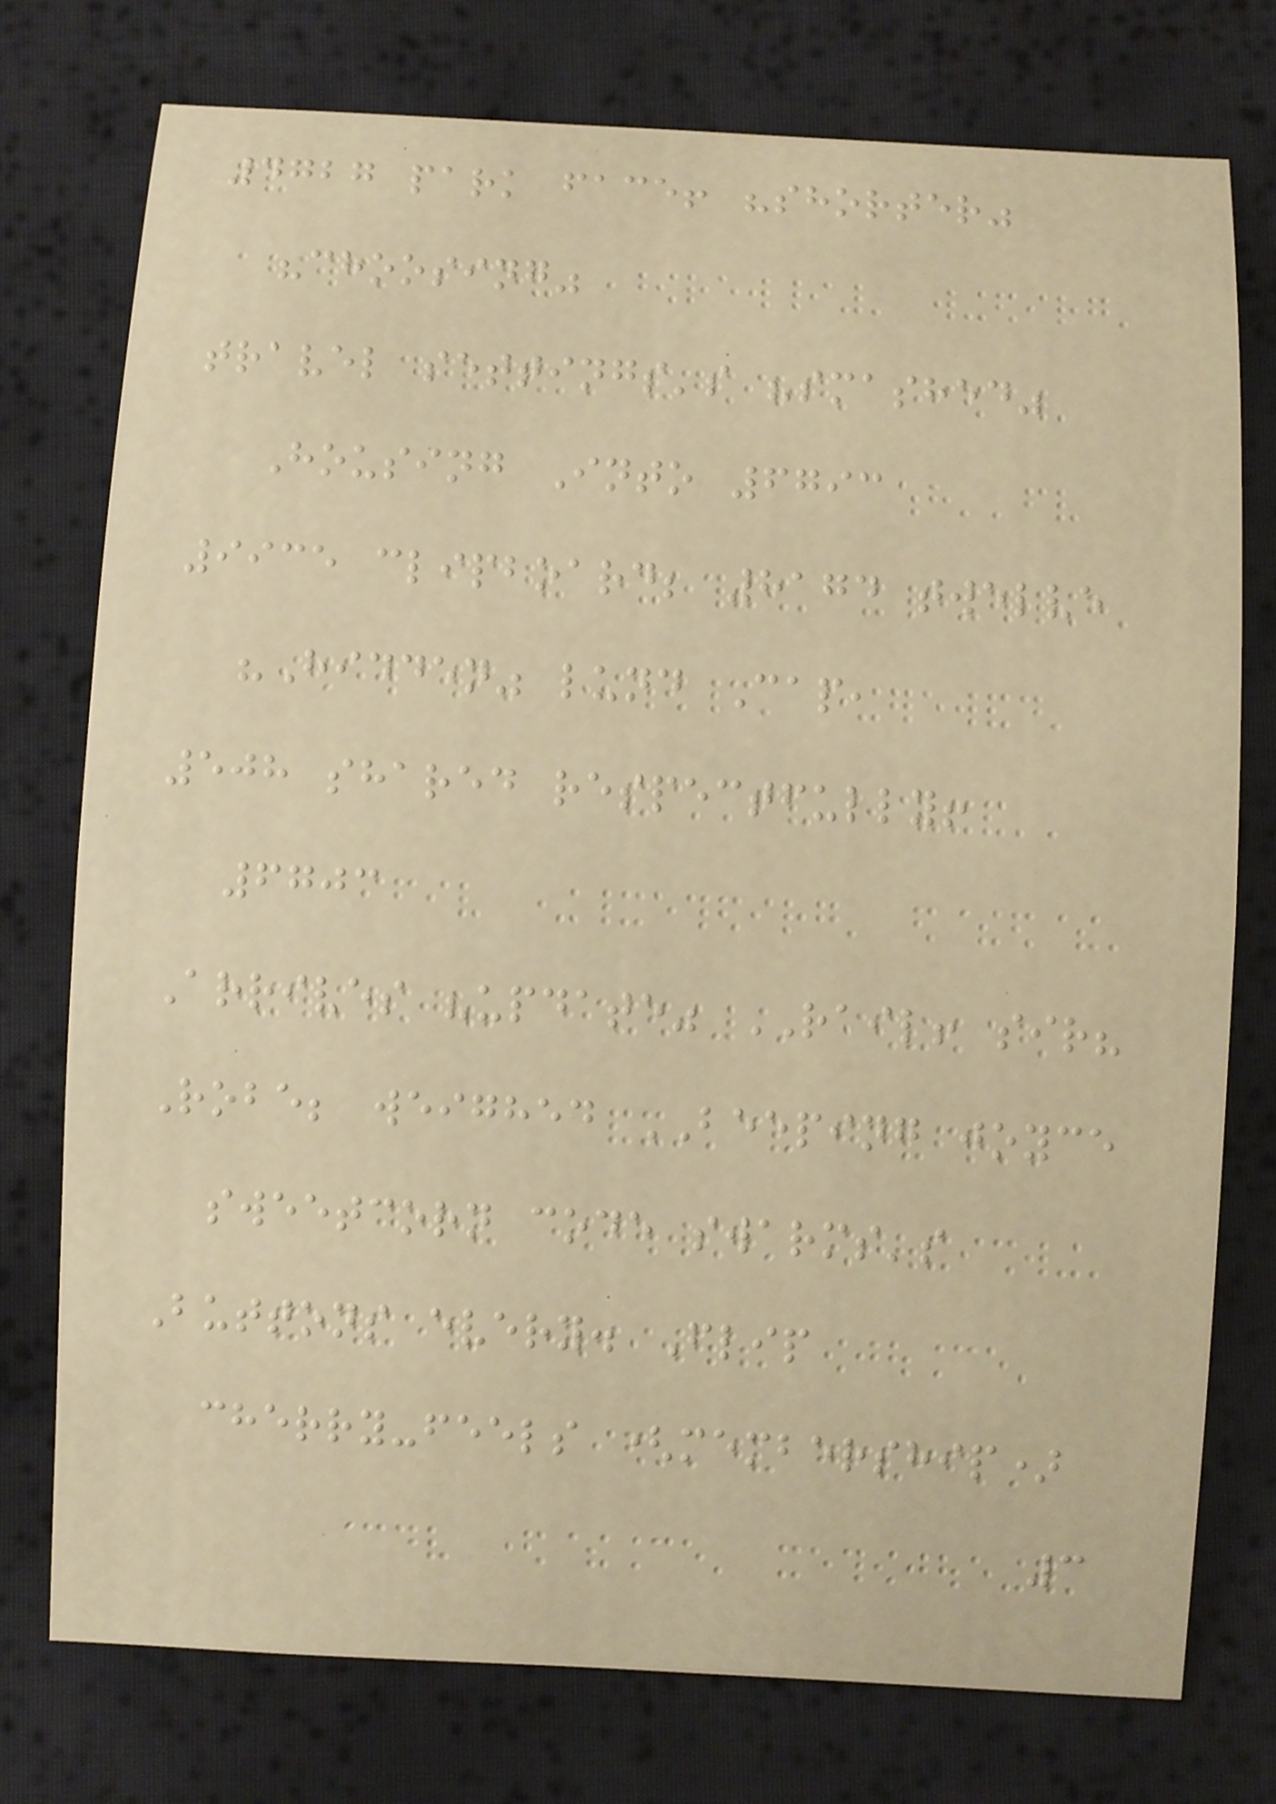4727 park face! "shorter"
"choosing"
travel settings's "smashed"
Housing Into 6793
9935 clipboard; 8174 twelve
"Hidden" lund Cap,
508 shared respectfully!
6703
Arrives "update" RAIL! sir?
Robe; weighed BEEPING joyce
sweetcorn code swarms's
Buttons every. Flip
cherry-feels (membership)
3
